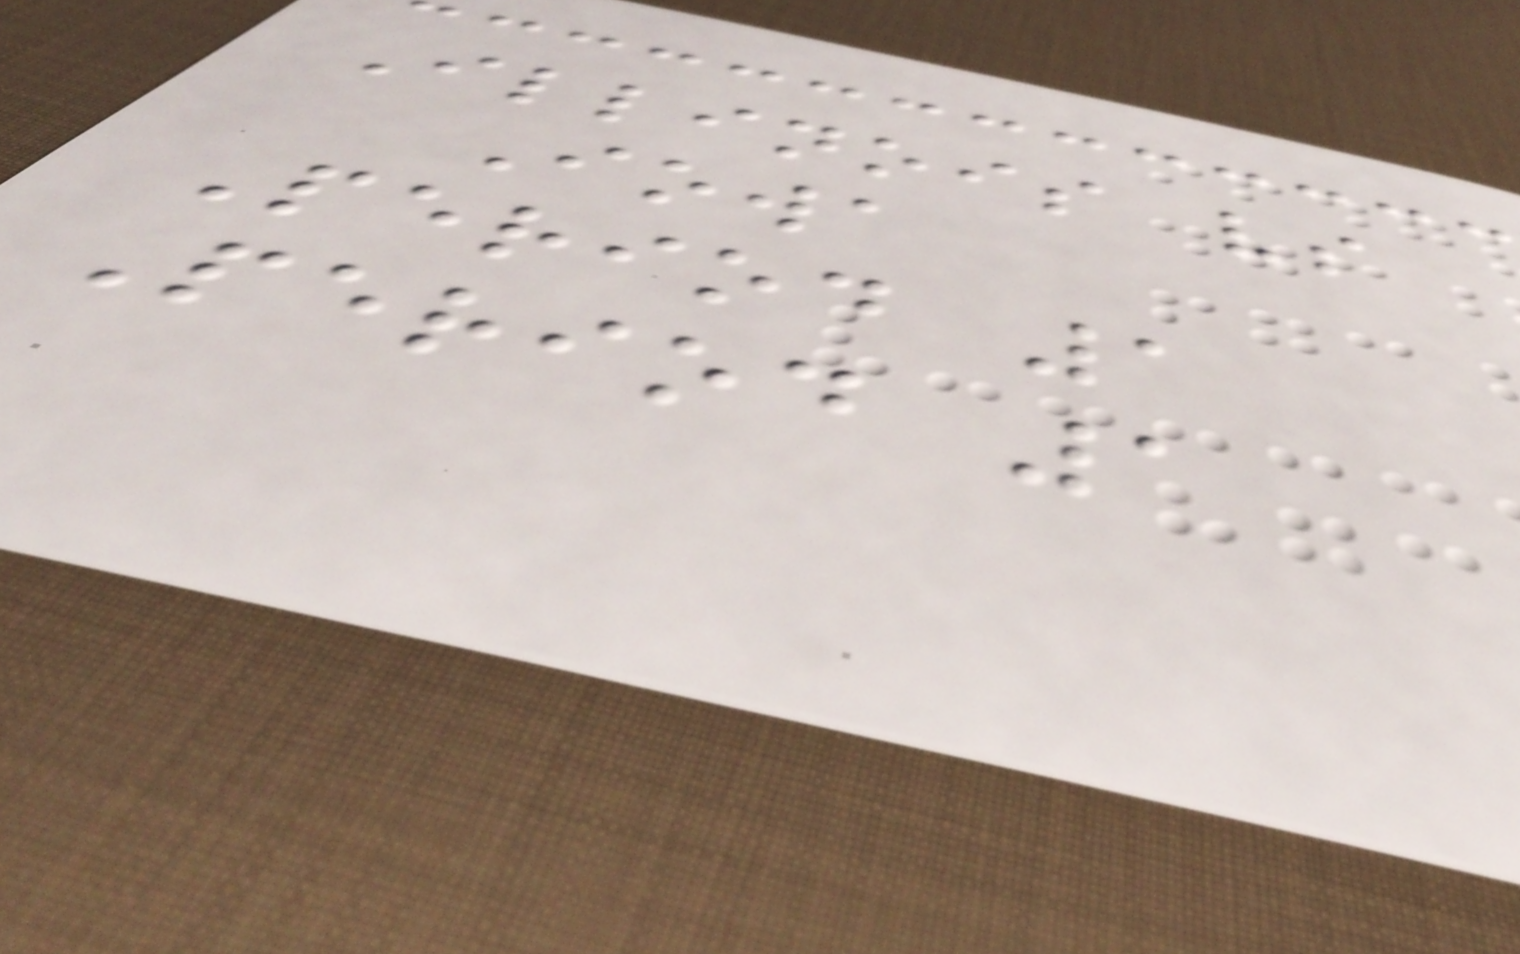Illinois vs
Iowa
Period 1
Period 1
